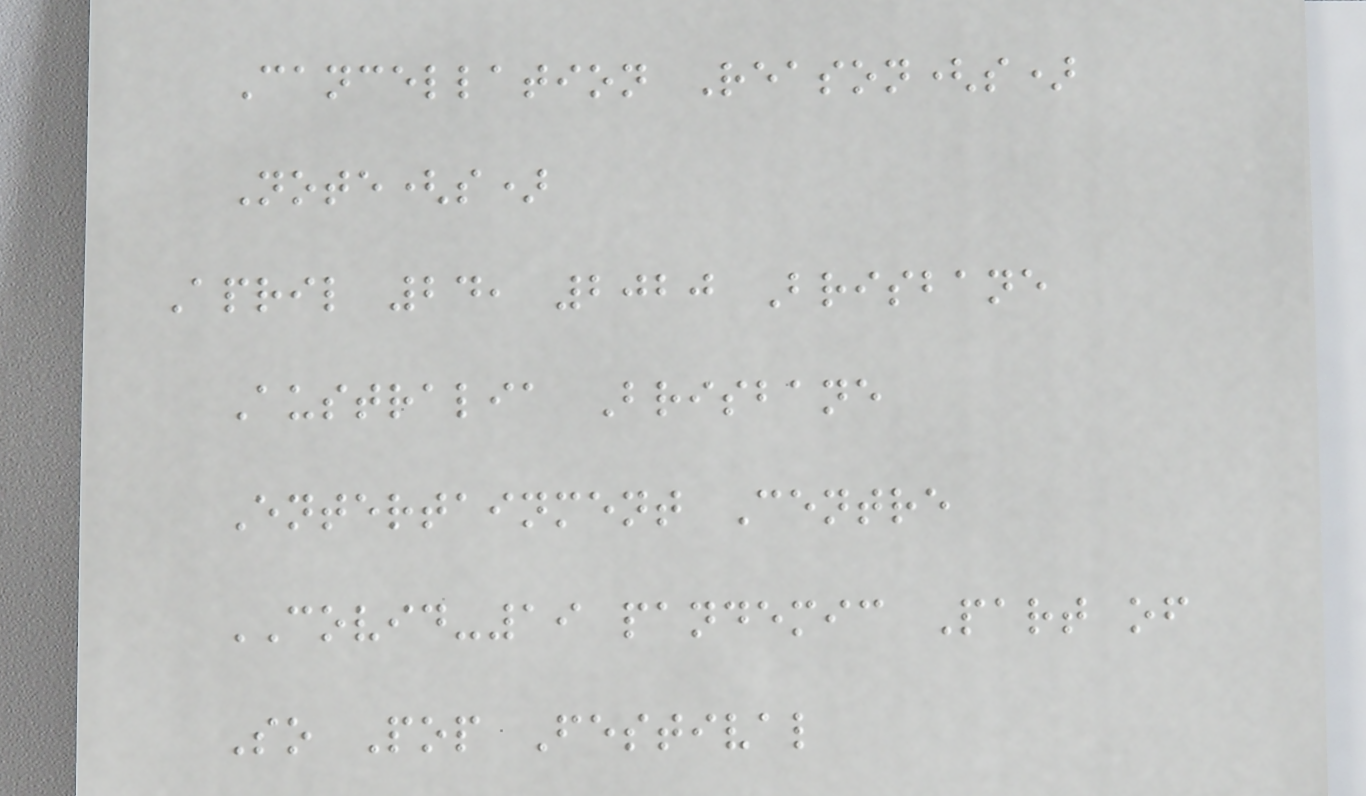Cancellation Reason(s)
Note(s)
April 24, 2020 Brisbane
Australia Brisbane
Entertainment Centre
COVID-19 pandemic Part of
So Pop Festival
